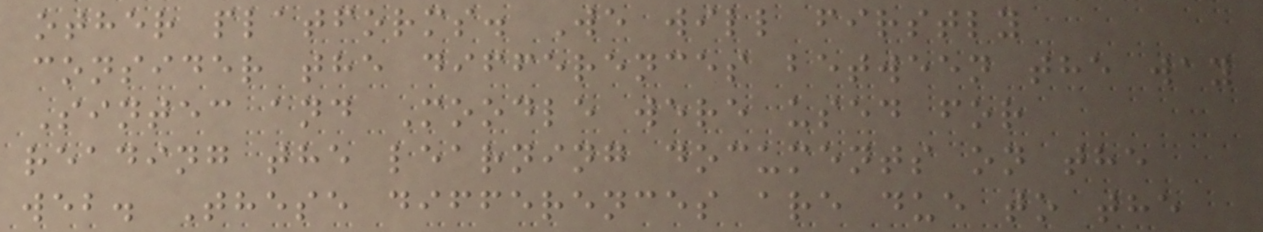other platforms. We will firstly
consider the differences between the way
Sintec and Moodle were used for
reading the learning documents on the
web. These differences are due to the
